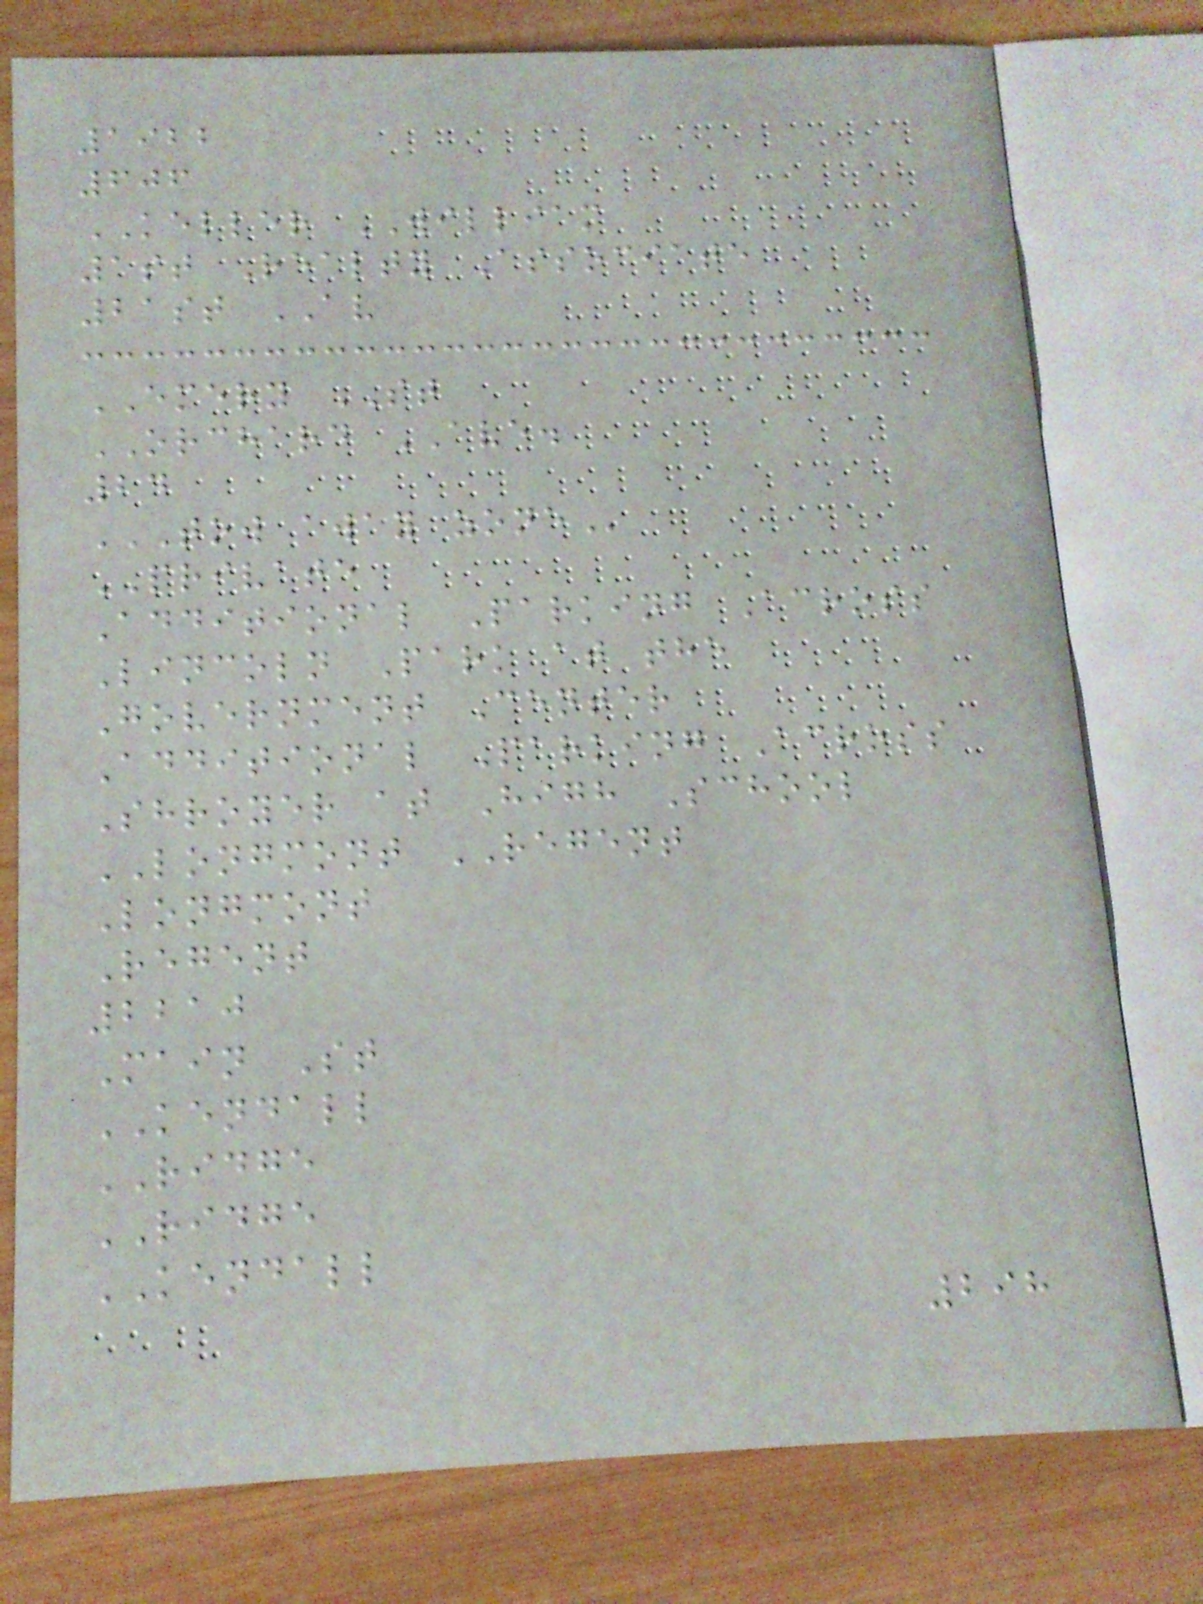1922
606
KELLER WILLIAM
1st Realty Associate
21st AV
EMERY ST
ORCHARD AVE.
24
TOW AWAY ZONE
PRIVATE
Additional Parking Across
Lincoln Park at the
Government Center
Additional Parking Across
Shroyer at High School
LONGMONT REGENT
Longmont
Regent
2210
Main St
KENDALL
RIDGE
RIDGE
KENDALL
298
